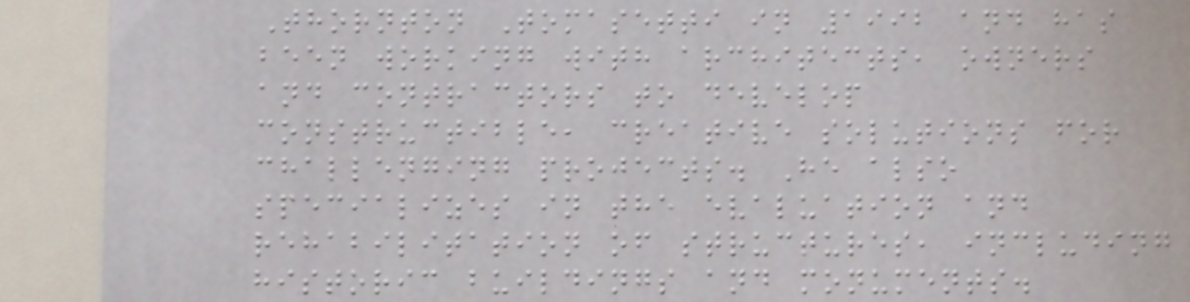Thornton Tomasetti in 1992 and has
been working with architects, owners
and contractors to develop
constructible, creative solutions for
challenging projects. He also
specializes in the evaluation and
rehabilitation of structures, including
historic buildings and monuments.
